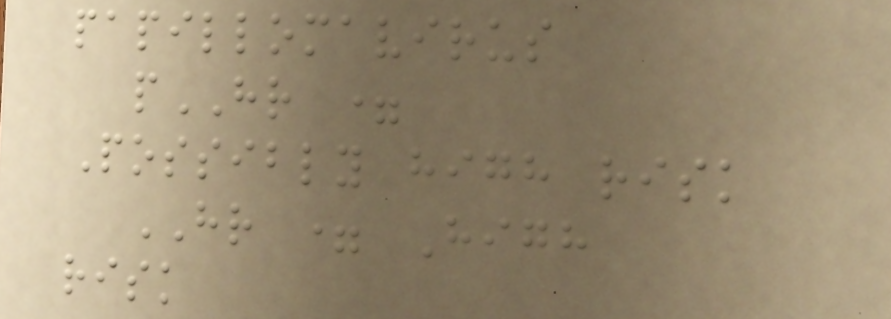papillomavirus
pHR =
Possibly high risk
HR = High
risk
